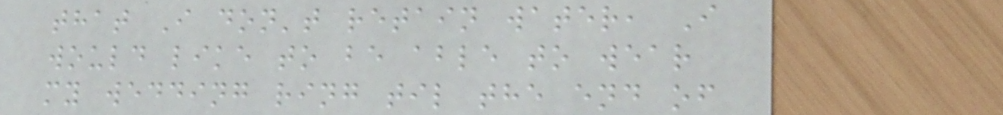that I don't retain water, I
would like to be able to wear
my wedding ring til the end of
